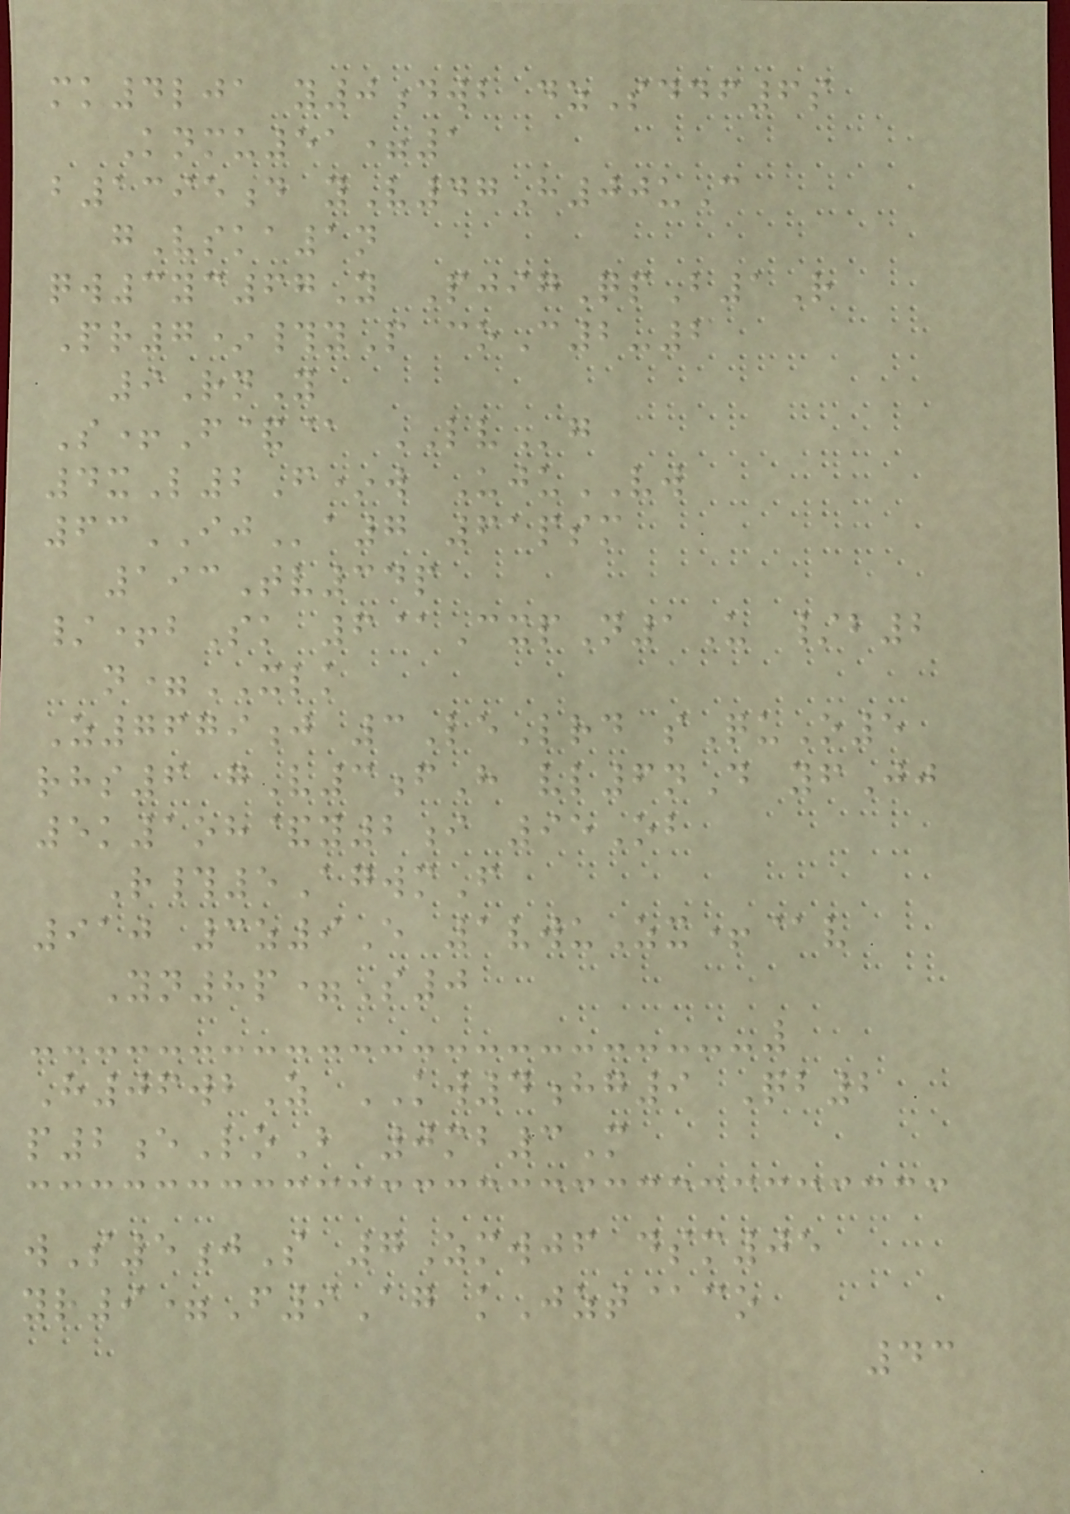mk4lja y0dwb dzSddf6s
Knmu51=1
b1395d yV47H00uC
gVska1n
qw3yc67Y PjigQpB1R
Pr7*#yP coC2-2
9RnY
S+F&@ LVg
4xL2F*w UjuVW
63IJa7 61psm
193Tv34p
/+bSk 6@CxpN1U /b2
n=XLK
Z7679j 3LeLrd sQuO5
rhs6 gV3fH vl6nD yfJj
5k1oh&y2i 95Ob
R#5AgwmF
910 3z9E 1vwuZx+@v
Yn8p=S0
H06wbZ KW4hg9 Qb2
p2eLoB 0mb3M
wS5jS 7Zmwjf dsm05
yr9=F9Ag kJzt@co
43
